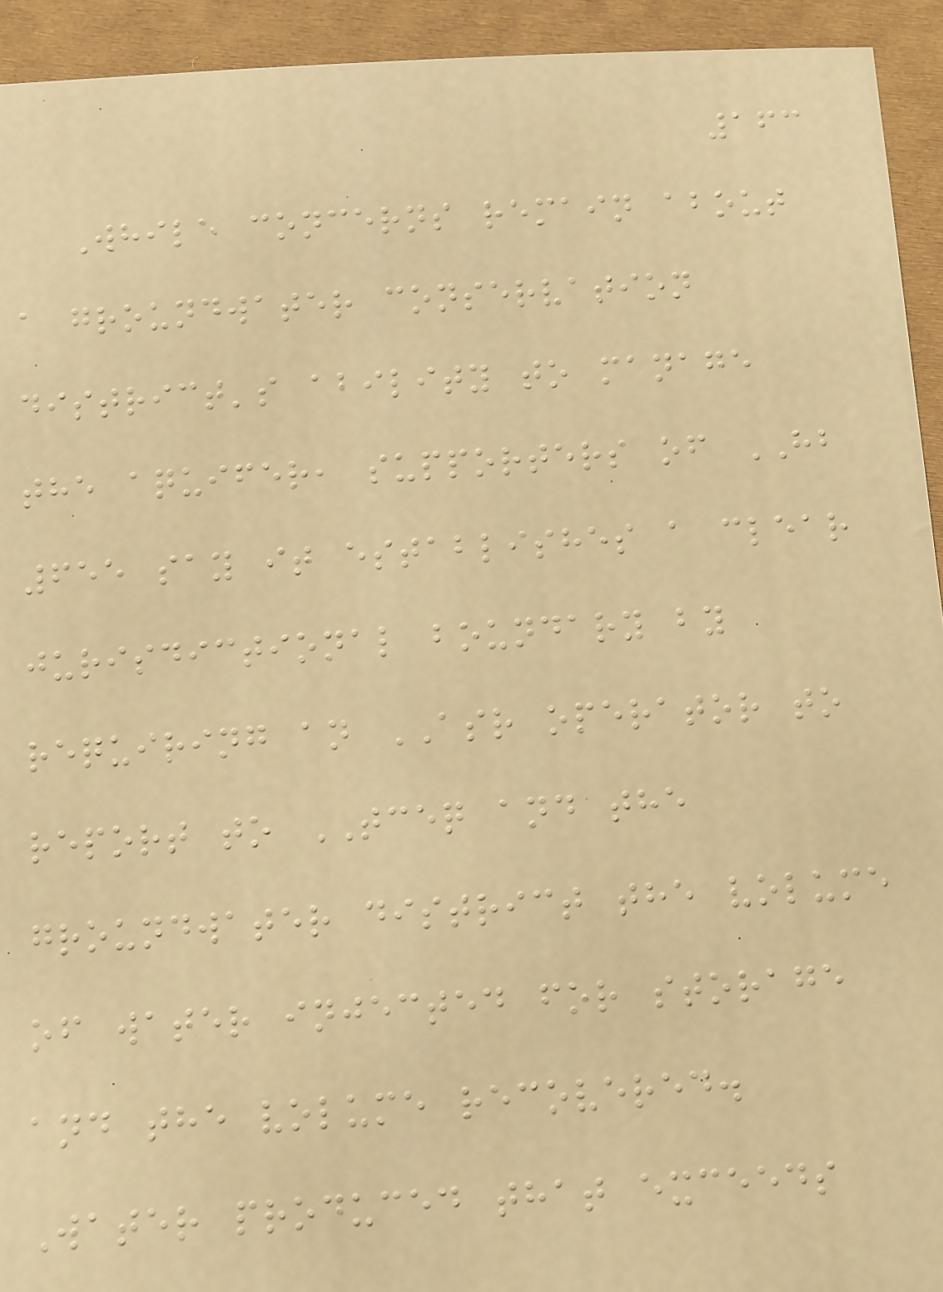163
While concerns remain about
a groundwater conservation
district's ability to manage
the aquifer, supporters of HB
655 say it establishes a clear
jurisdictional boundary by
requiring an ASR operator to
report to TCEQ and the
groundwater district the volume
of water injected for storage
and the volume recovered.
Water produced that exceeds
